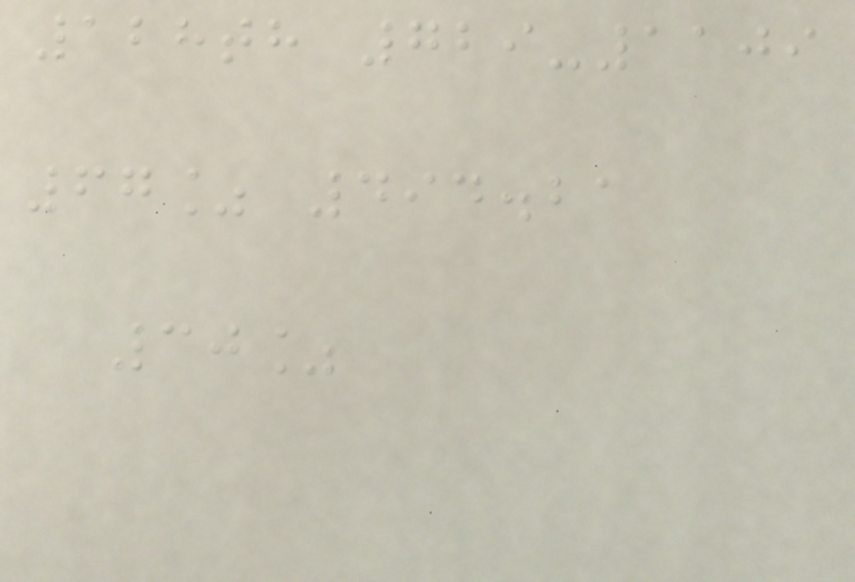128th 729-1109
67% 494.21
30%
